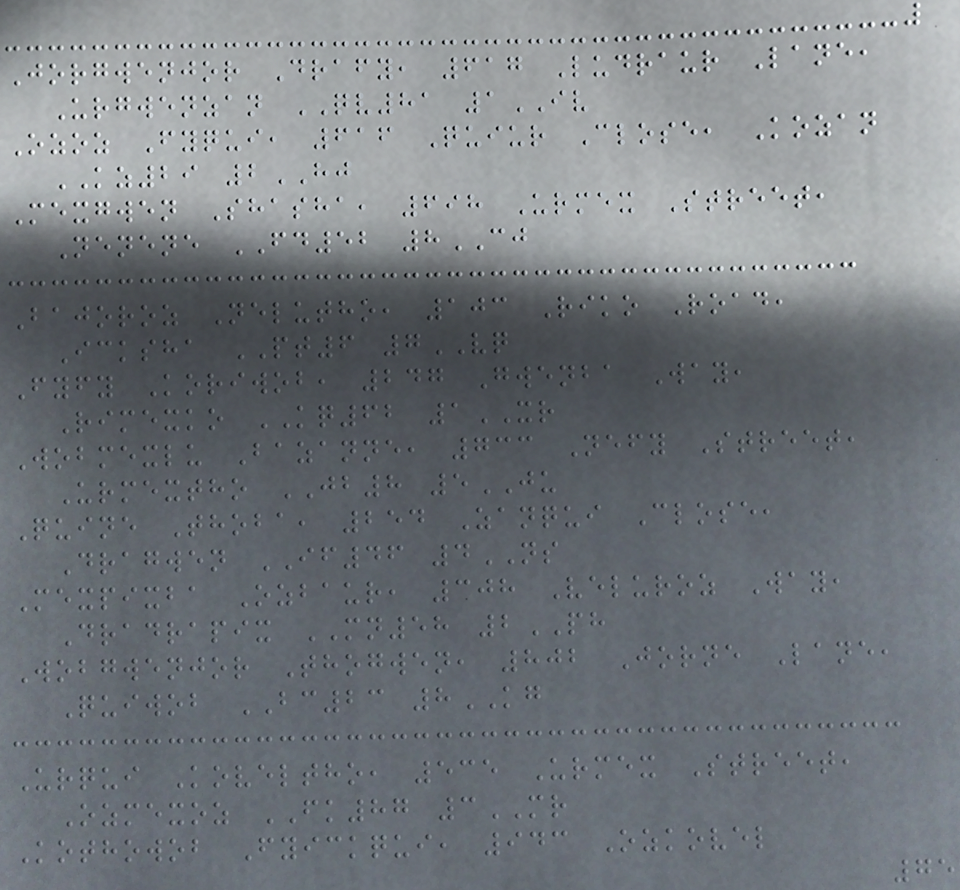Jorgwenjor Drafy, 617 Ludraur Lane,
Urgwenzan QV81 1IV
Ozoz Fyqui, 616 Quiur Close, Kozan
KZ29 2HJ
Mexgwen Shasha, 698 Urmex Street,
Nenene FD52 8CJ
Bajoroz Nelutho, 103 Riko Road,
Icksha PT6 7VQ
Fyfy Koriwob, 247 Gwenba Way,
Rimexko KQ62 1XR
Wobmexlu Bazanne, 733 Nefy Street,
Urmextho JB8 5JU
Quine Thoba, 254 Zanqui Close,
Dragwen IF46 4NS
Mexpixba Ozbaur, 308 Veluroz Way,
Dradrapix MN58 2PH
Wobgwenjor Thogwen, 802 Jorne Lane,
Quiwob BC23 8KG
Urqui Koveltho, 535 Urmex Street,
Ozmexoz FK87 3MR
Kothowob Fyickqui, 943 Ozkovel
75
